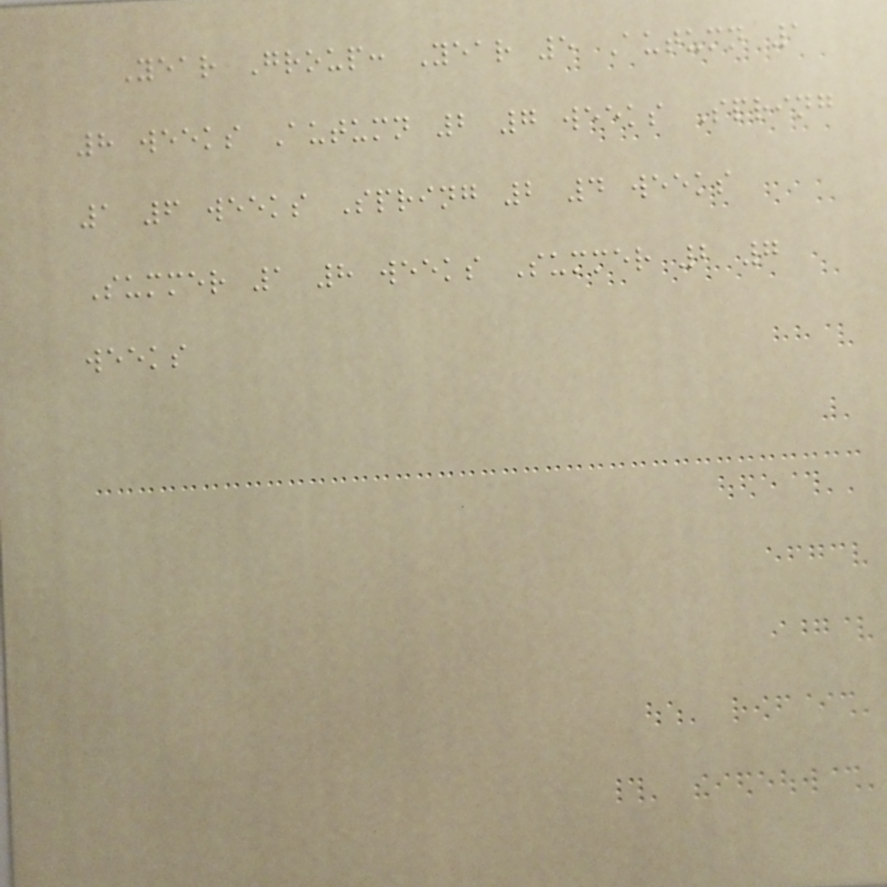Year Group: Year 5 Autumn 1
8 weeks Autumn 2 7 weeks Spring
1 6 weeks Spring 2 4 weeks
Summer 1 8 weeks Summer 2 7
weeks
